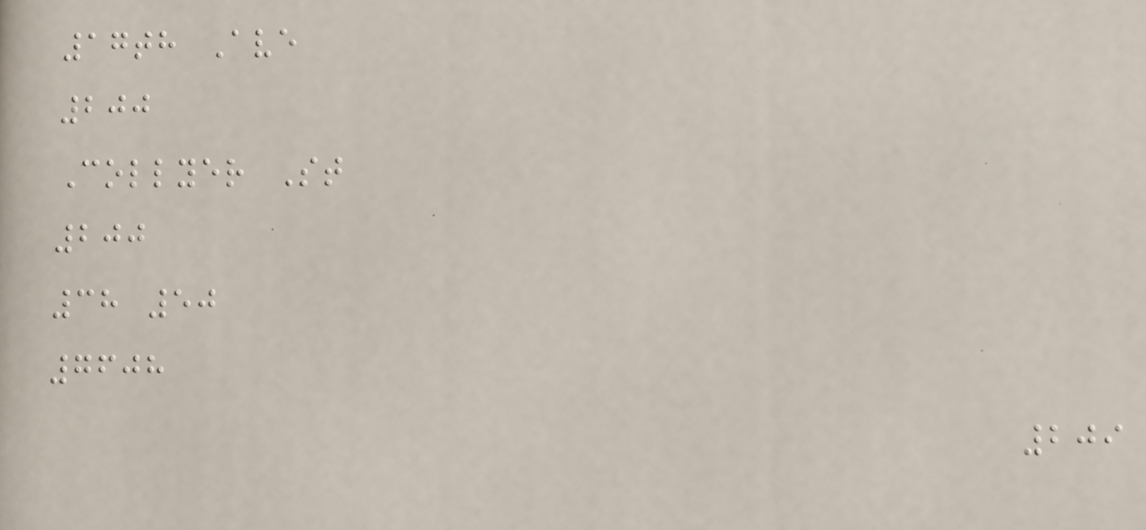17th Ave
200
Collyer St
200
38 50
7608
209
